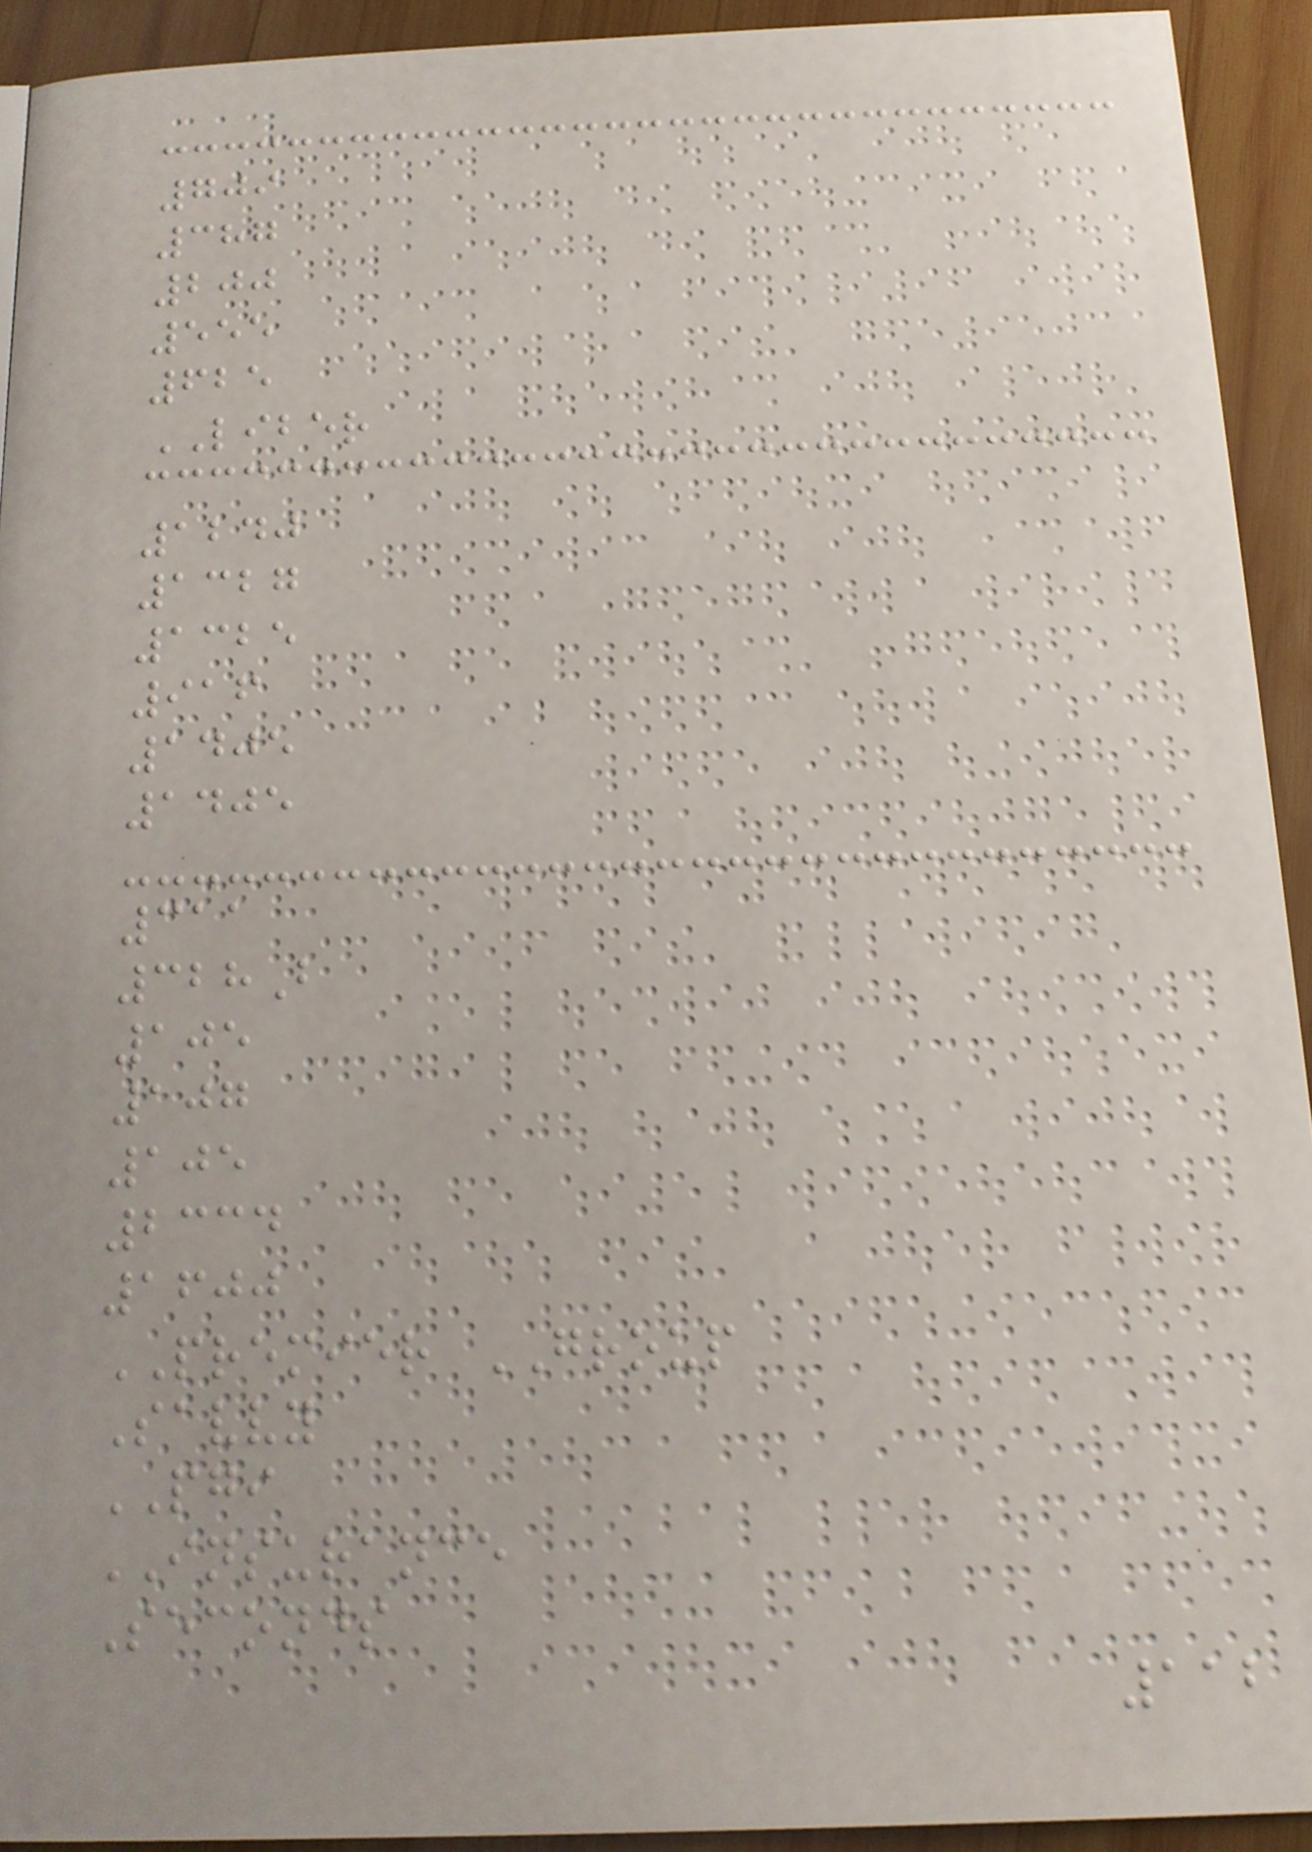709
387
200
555
625
LIBER
1240
1327
1325
916
1405
1405
311
328B
105
107
105
2334
1600
PREMIER GROUP
Savvy
PGI
INSURANCE
Seconds
112
